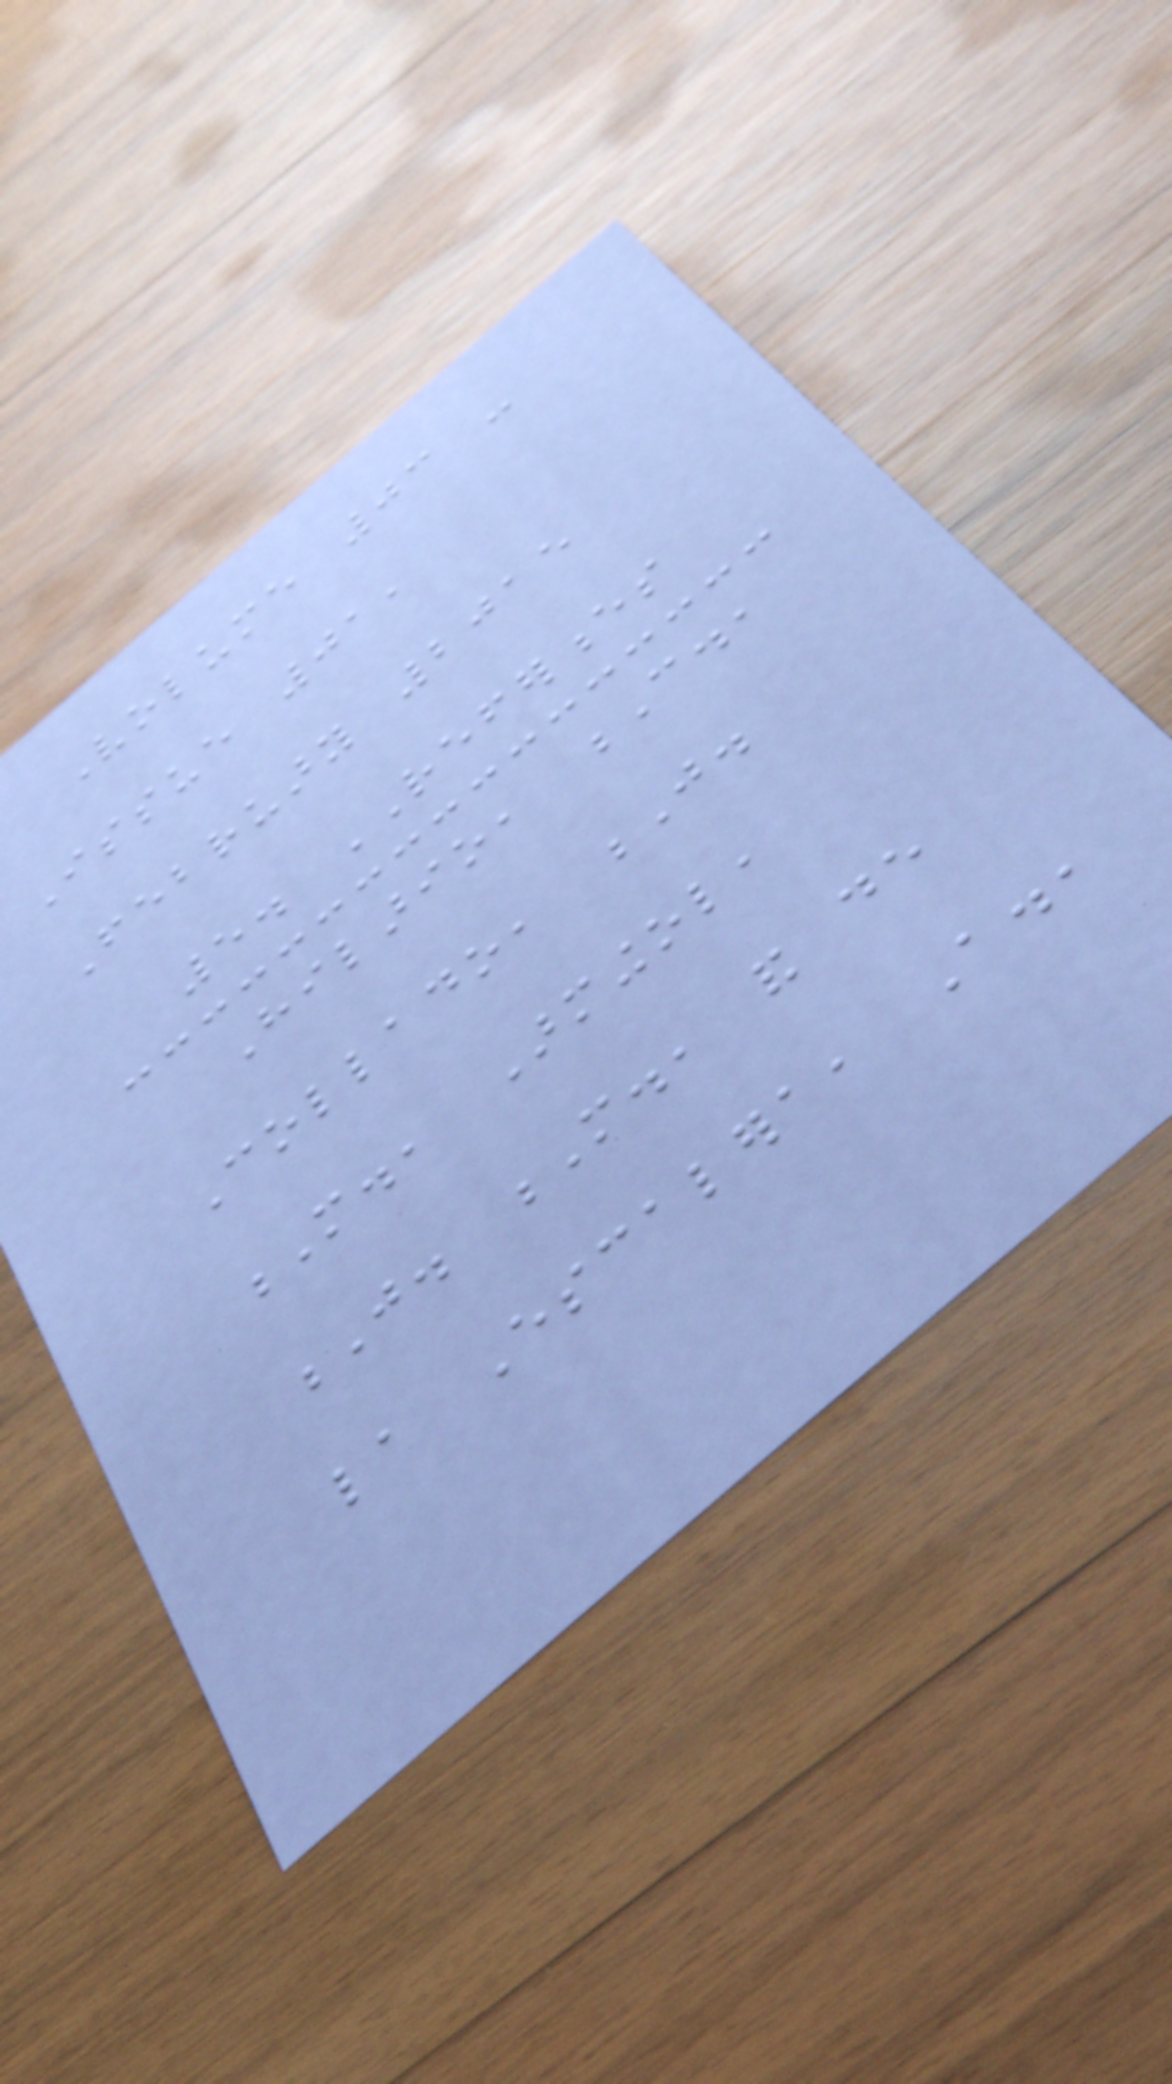Volume 03 -
Issue 01,
February 2015
5. REFERENCES
Hilario, C.,
Collado, J.
M., Armingol,
J. M., and de
la Escalera, A.,
